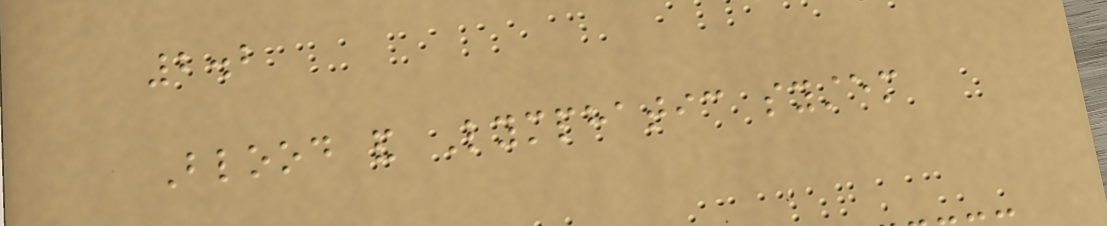2.2
Blood and Lymphatic system
